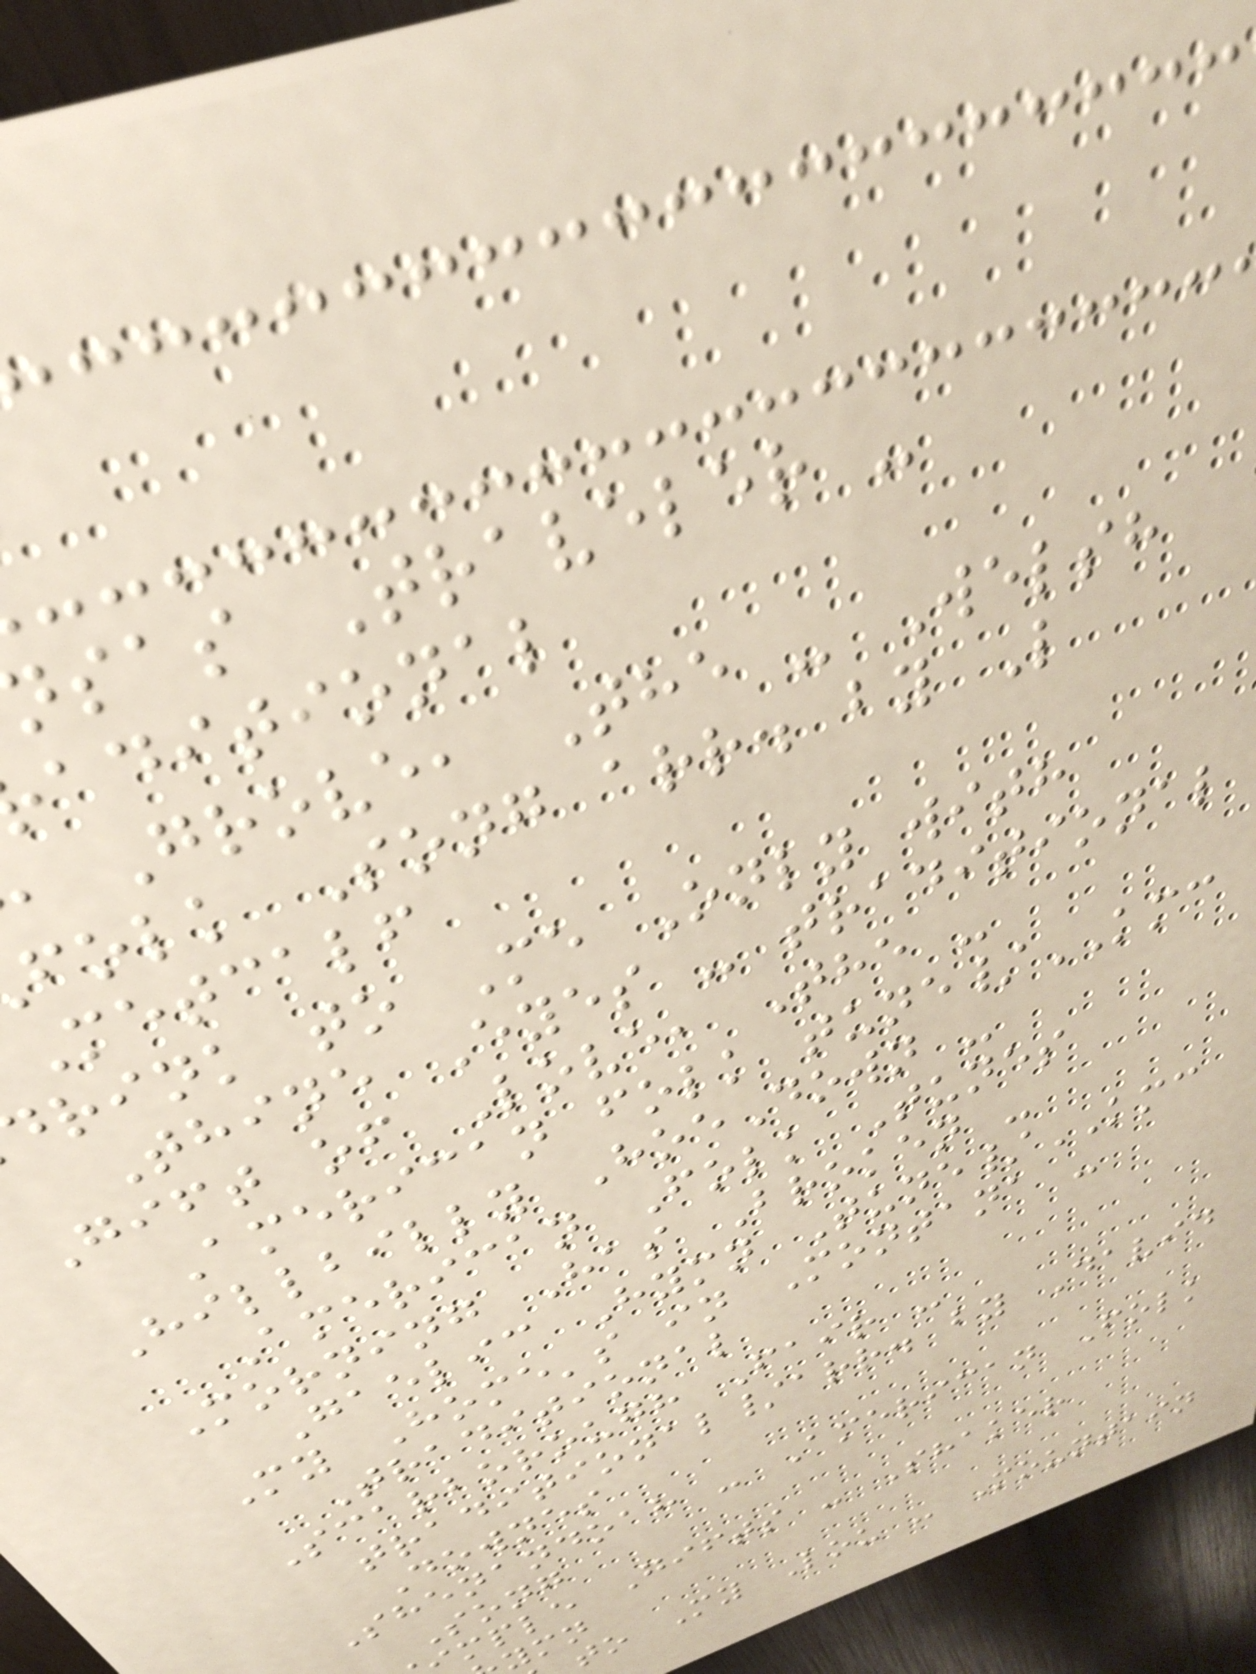sas Traveler -
aditional
Grove, The - Welsh
folk Song arr. by L
Metcalf
rink to Me Only with
Thine Eyes - traditional
Gift of Love, The -
American folk tune/KMC
Hillbilly HoeDown -
American Folk Tunes
Morning Has Broken -
Gaelic Hymn Tune/KMC
My Home's in Montana -
Traditional
Scarborough Fair -
traditional/arr. by David
Downes
Shenandoah - American Folk
Song
mple Gifts - Shaker
to My Lou - Mountain
